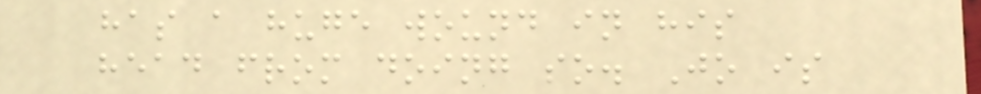has a huge wound in his
head from doing so. Jo is
